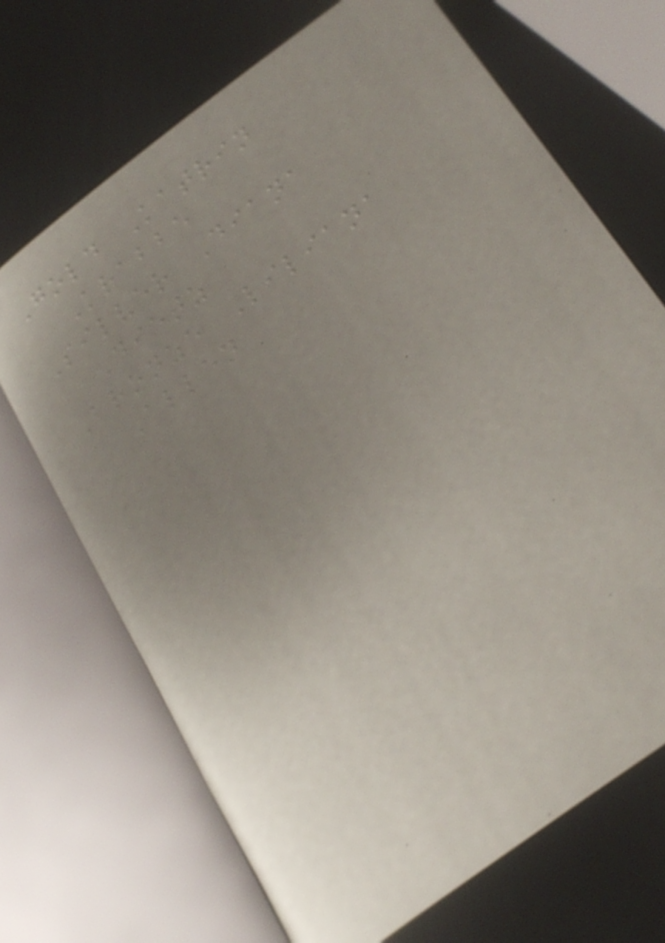Gold Katrin
Krabbe
Silver Diana
Dietz
Bronze Liliana
Allen
